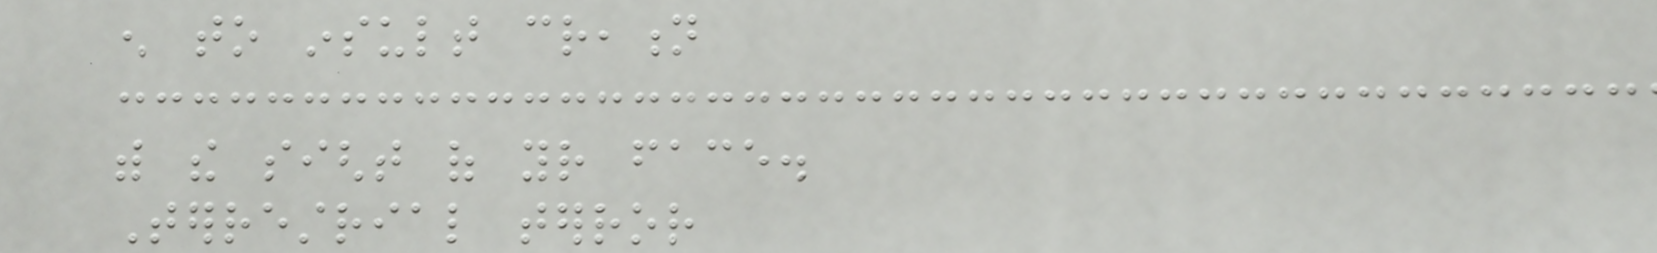enough to insult creation
with the sight of your face.
Terrestrial terror
